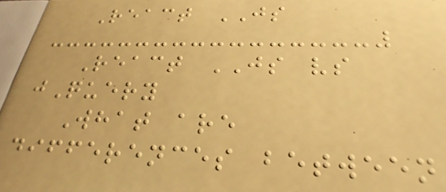React JS
React JS vs
jQuery
What are
differences between
